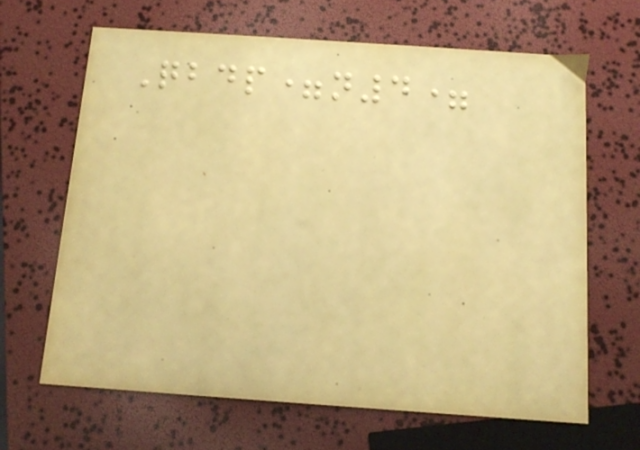Qbdp=n4=
